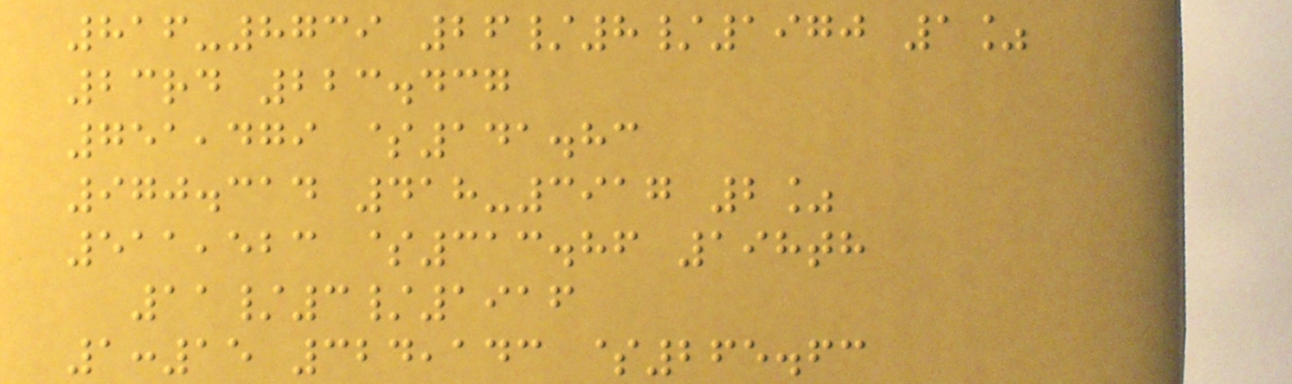816-8739 26/8/1970 1%
23rd 223.437
751,479 $141.83
970.314 418-3917 2%
511,523 $313.86 198th
11/3/1916
1:15 324,143 $265.63
